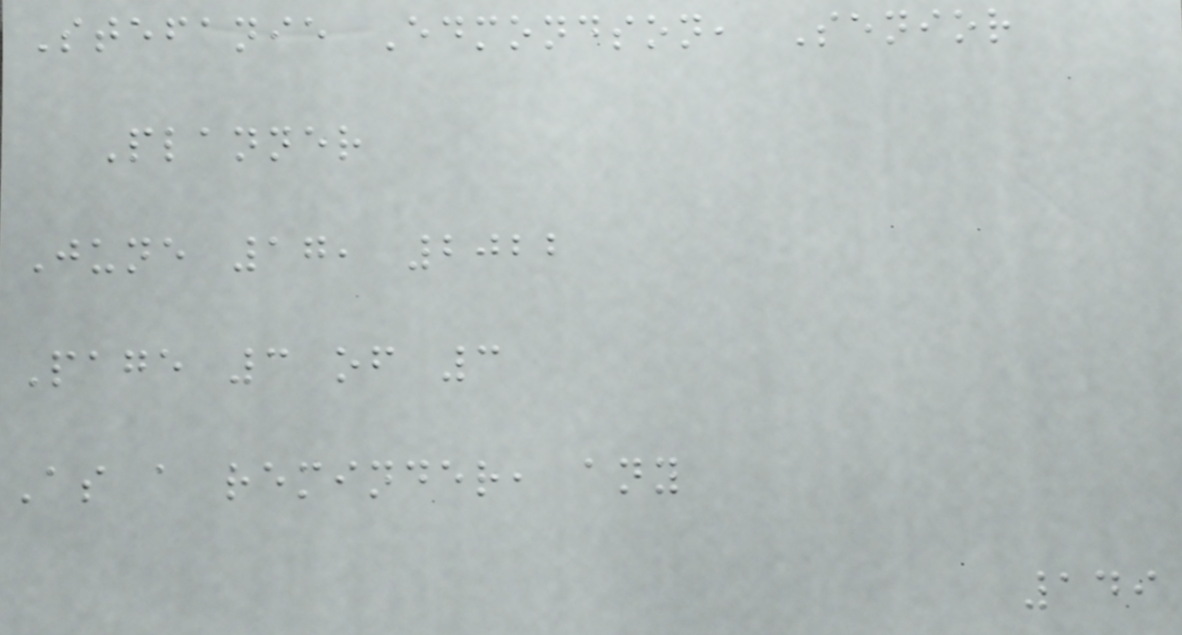Stefanie Edmondson, Senior
Planner
June 17, 2022
Page 3 of 3
As a reminder, any
149
